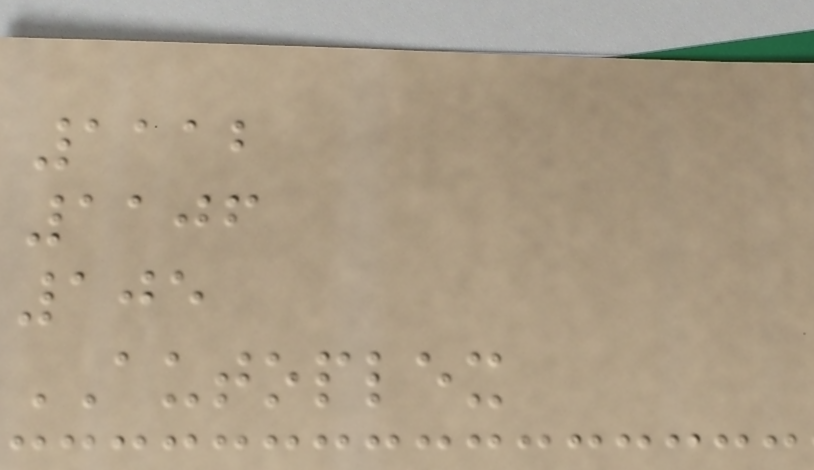1112
1106
105
AUTOPLEX
